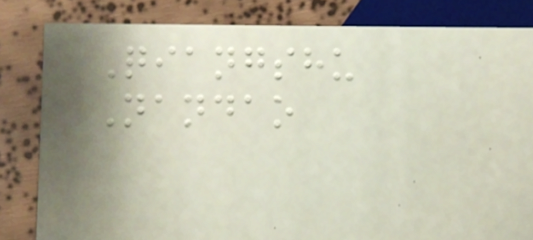Qiangshu
Nandao
